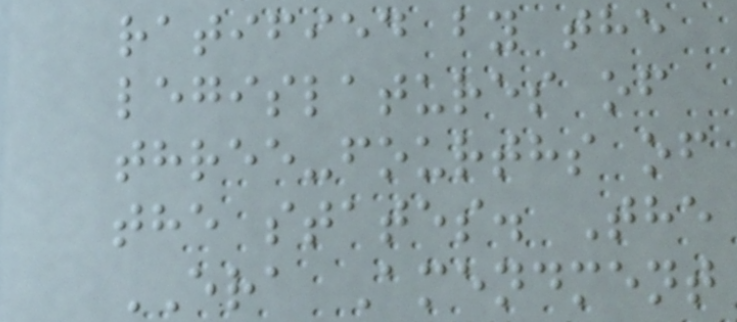ratified by the
legislatures of
three-fourths of
the states. The
ERA Amendment
